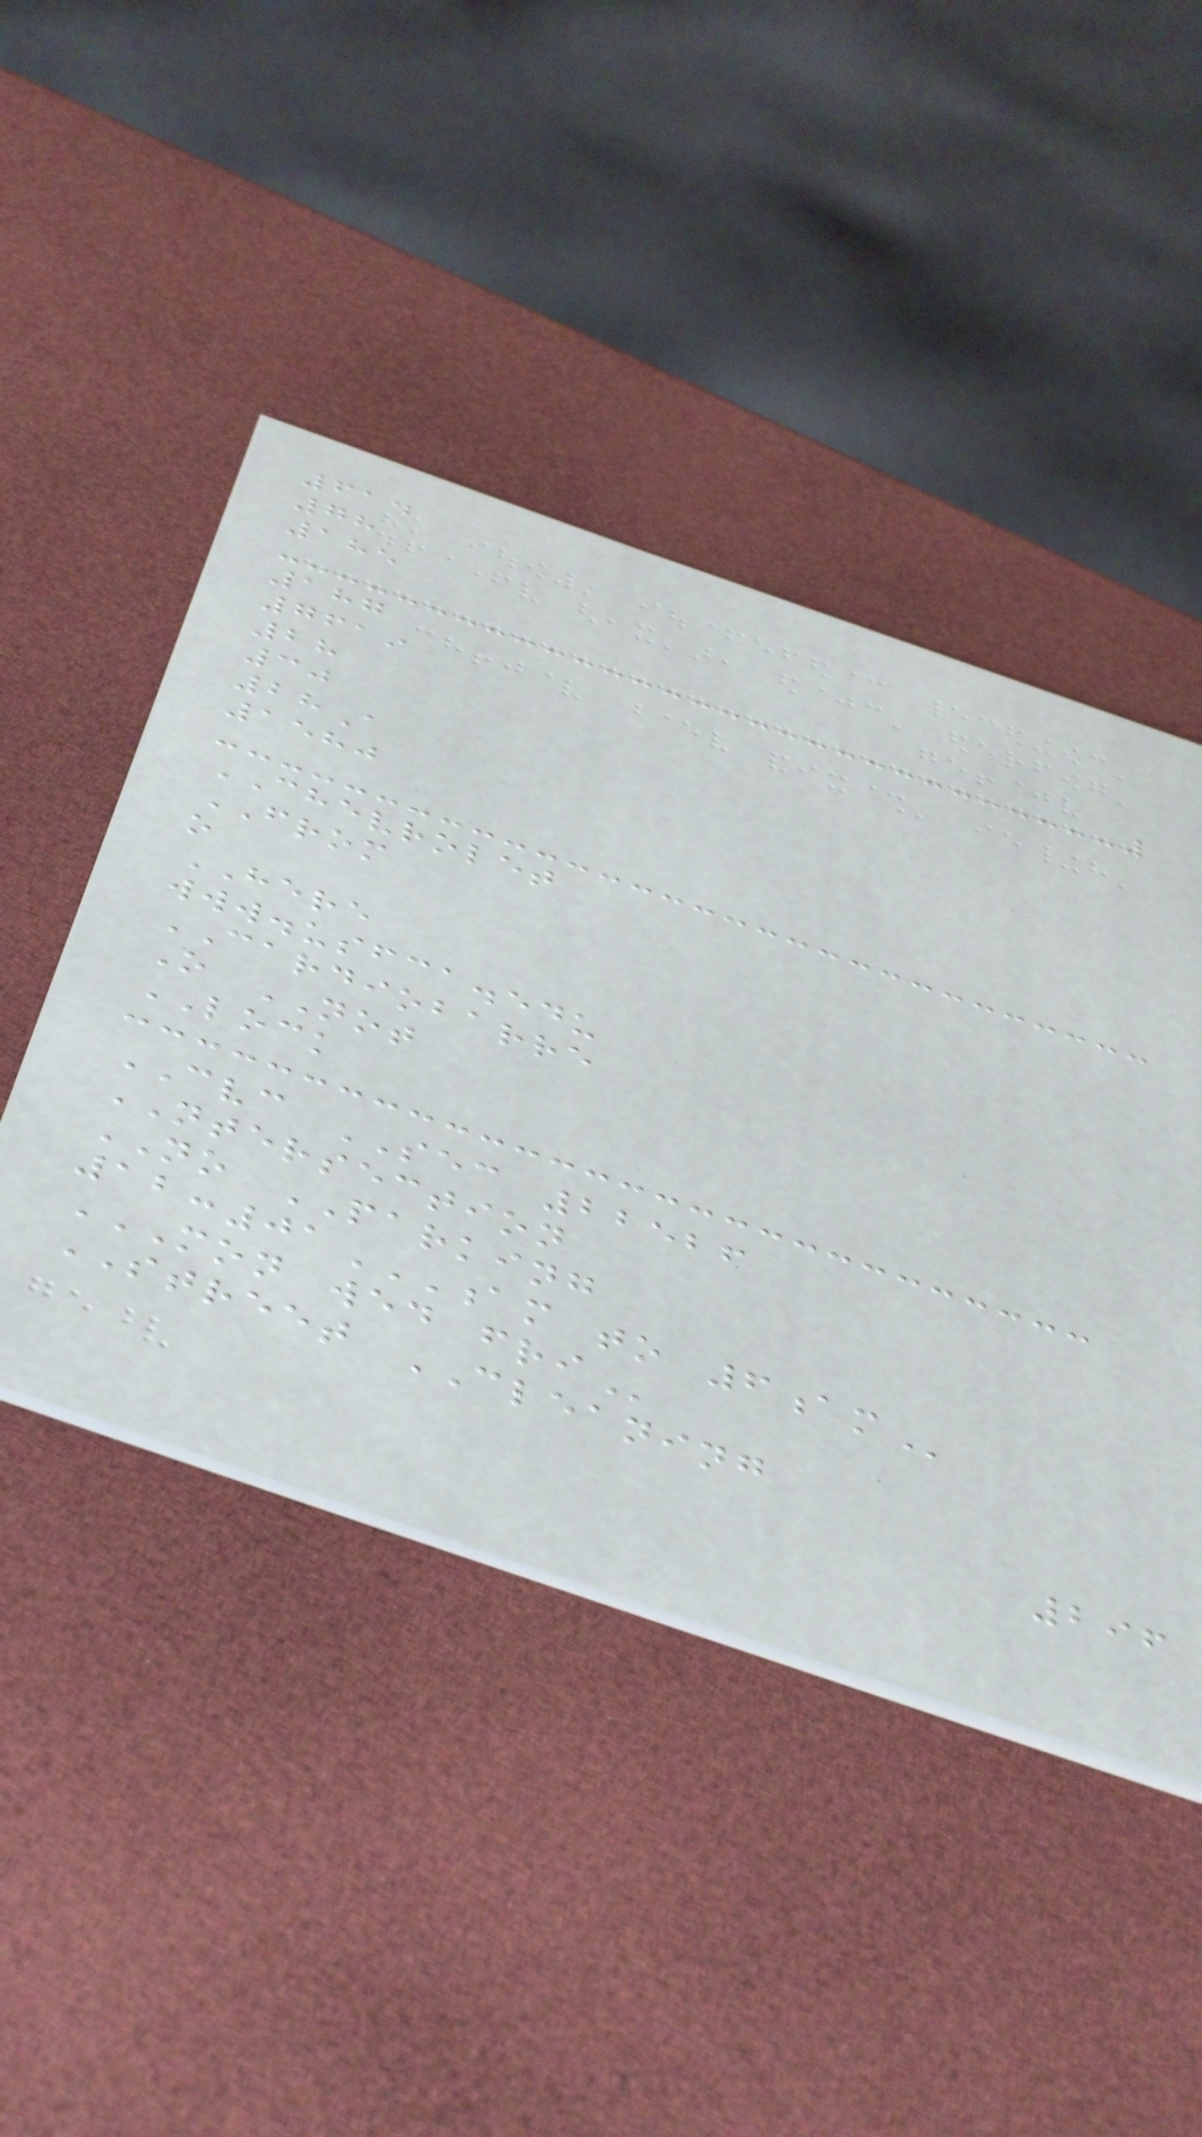614
78
185
187
7619
28
30
28A
1580
CHEVROLET
FROM
o
HERE
www.usfca.edu
CARDIOBARRE
O NOT
LOCK
CVC SEC 22526
NTERSECTION
NO PARKING
12:01AM TO 6AM
MON WED FRI
STREET CLEANING
296
